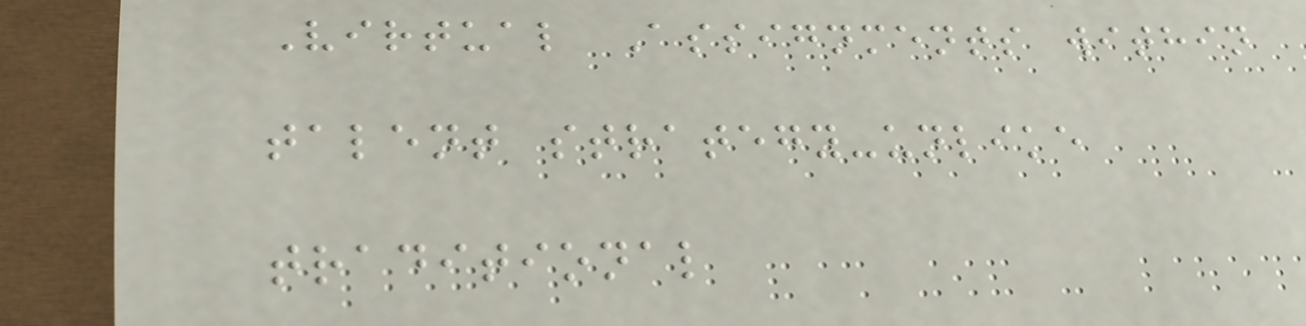Virtual Assignments within
talent strategy-unlike
traditional
